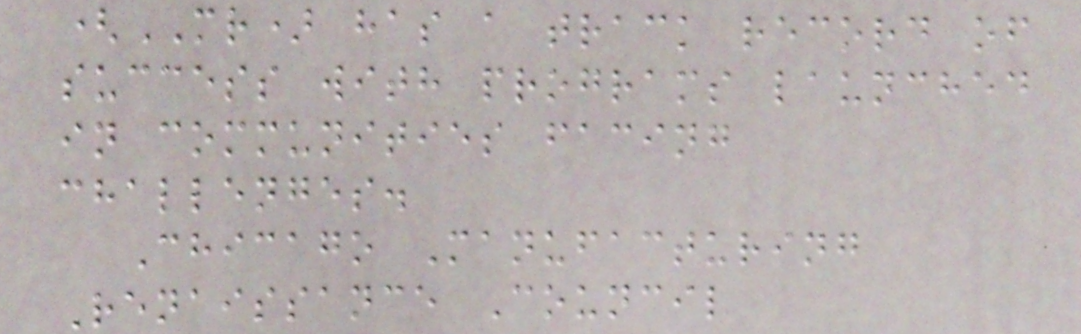(MR) has a track record of
success with programs launched
in communities facing
challenges.
Chicago Manufacturing
Renaissance Council
